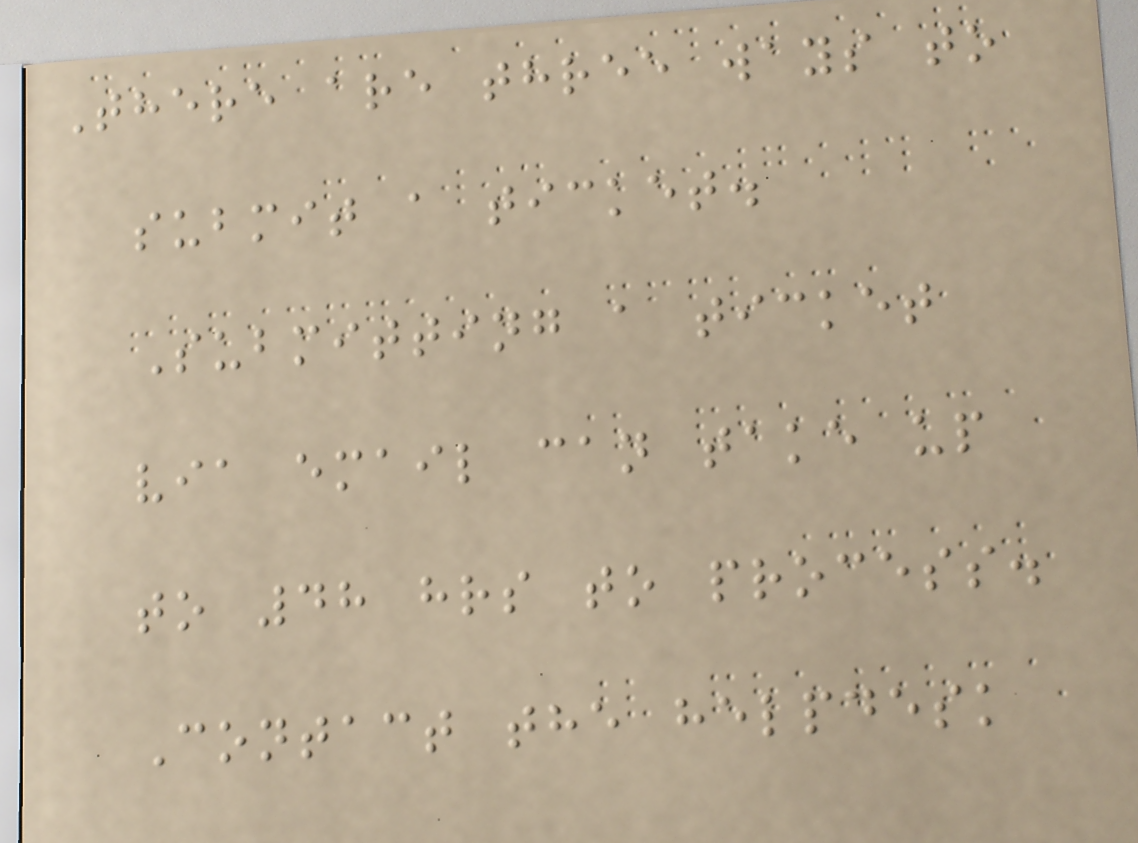There are three ways to
submit a ticket.
Submitting a ticket
via email can take up
to 48 hrs to process.
Contact the helpdesk
